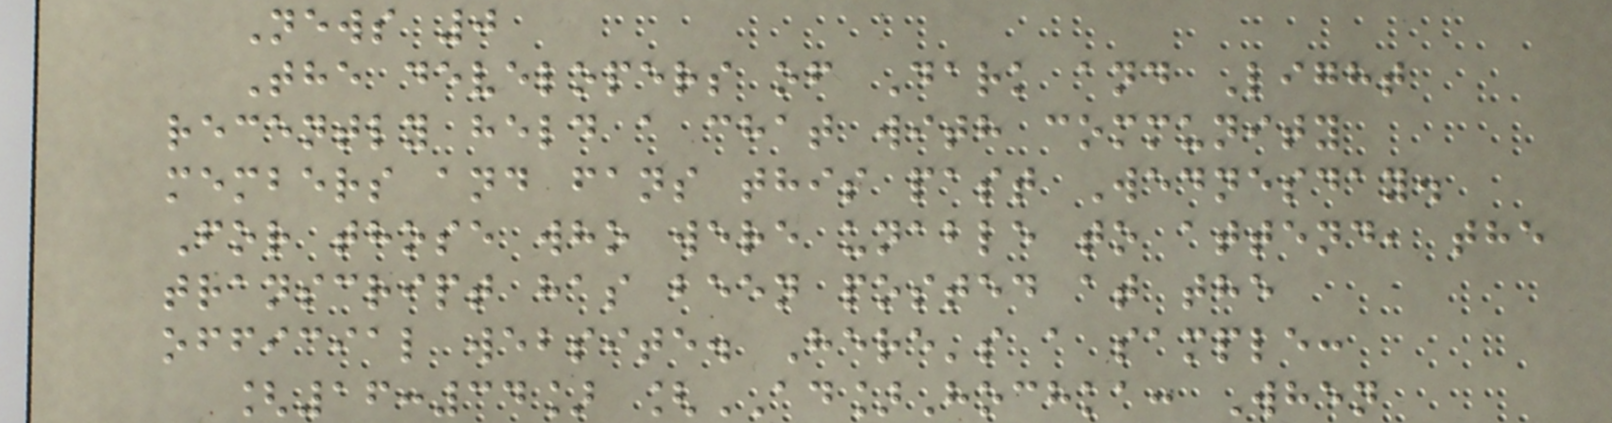News 0
The developers of Dark and Light
recently held a chat with community
members and fans this past Wednesday.
For those who were unable to attend, the
transcript has been posted at the
official website. Here's a sample:
[16:34] [AD]Hochka: When
